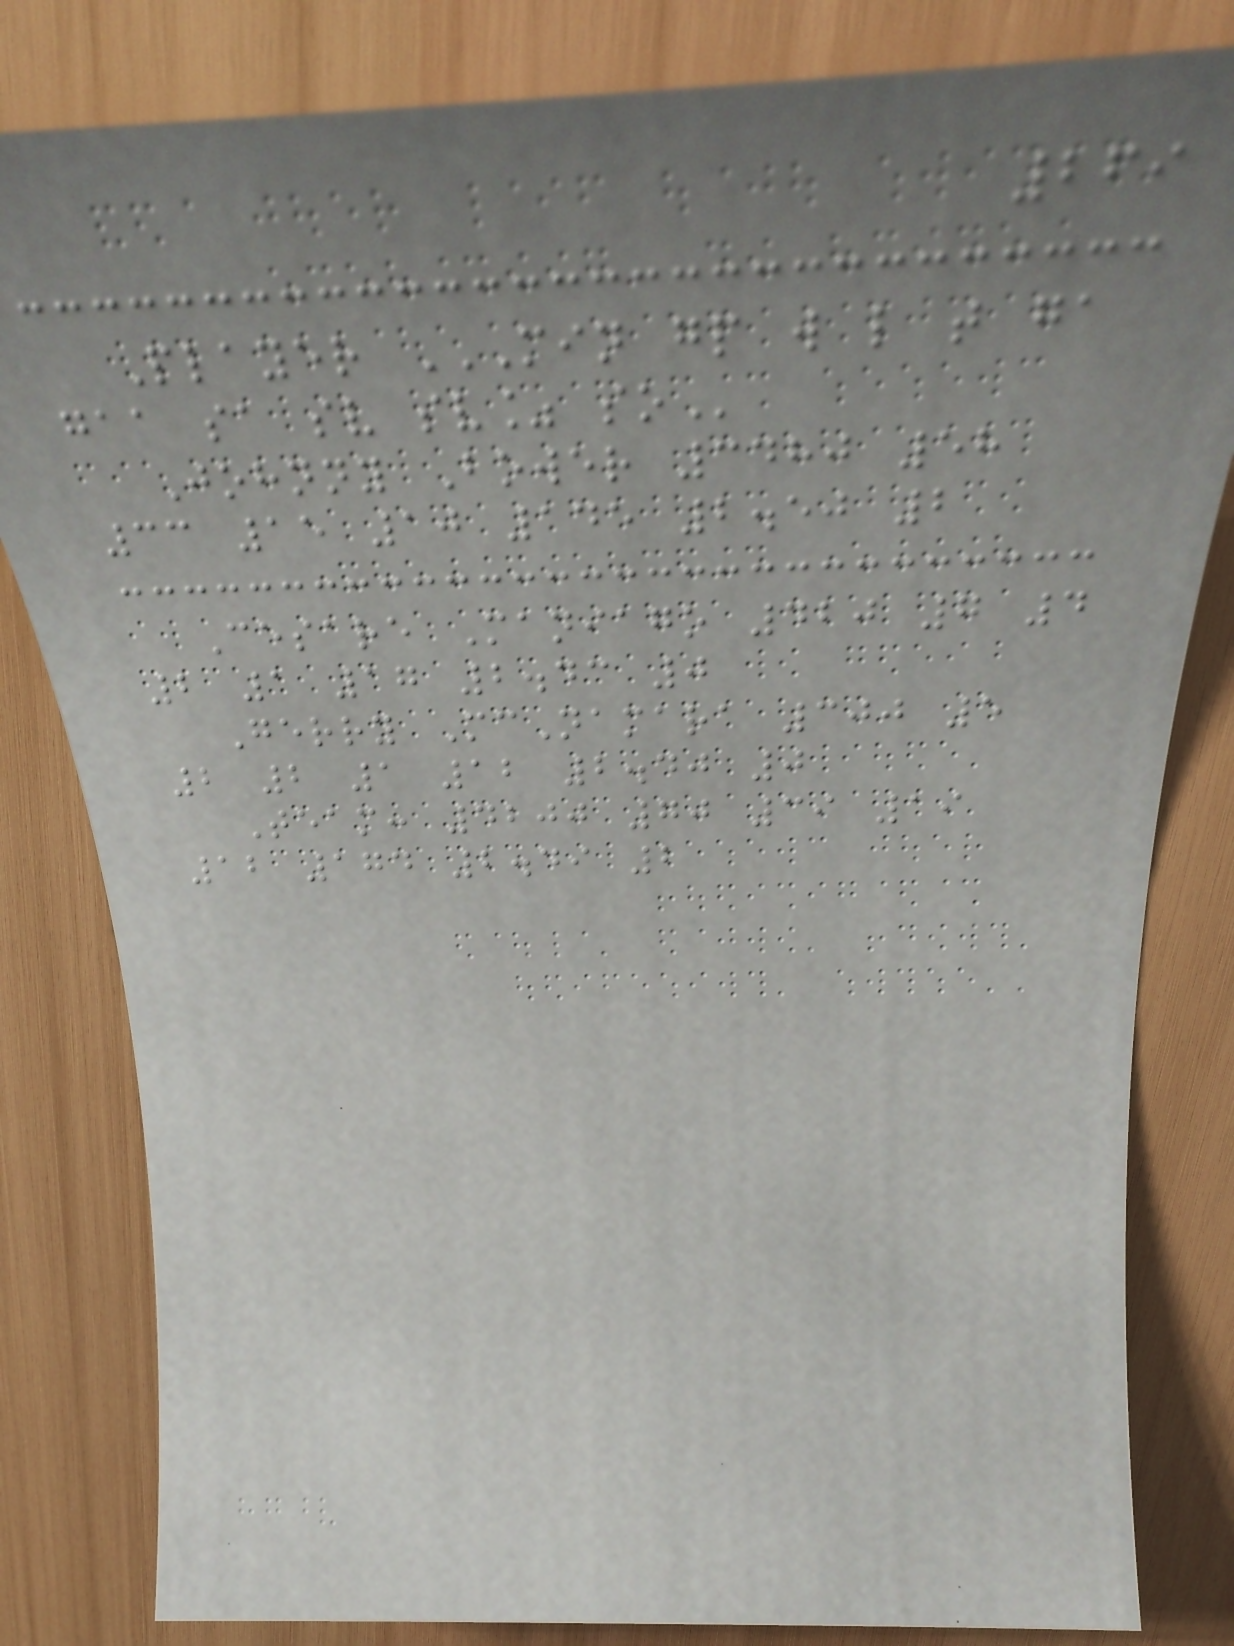269
Player MIN GP W L T GA
GAA SA SV SV% SO
Johnny Bower 3480 58
33 15 10 145 2.50 2
Cesare Maniago 420 7 4
2 1 17 2.43 0
Gerry McNamara 300 5
2 2 1 12 2.40 0
Team: 4200 70 39 19
12 174 2.49 2
